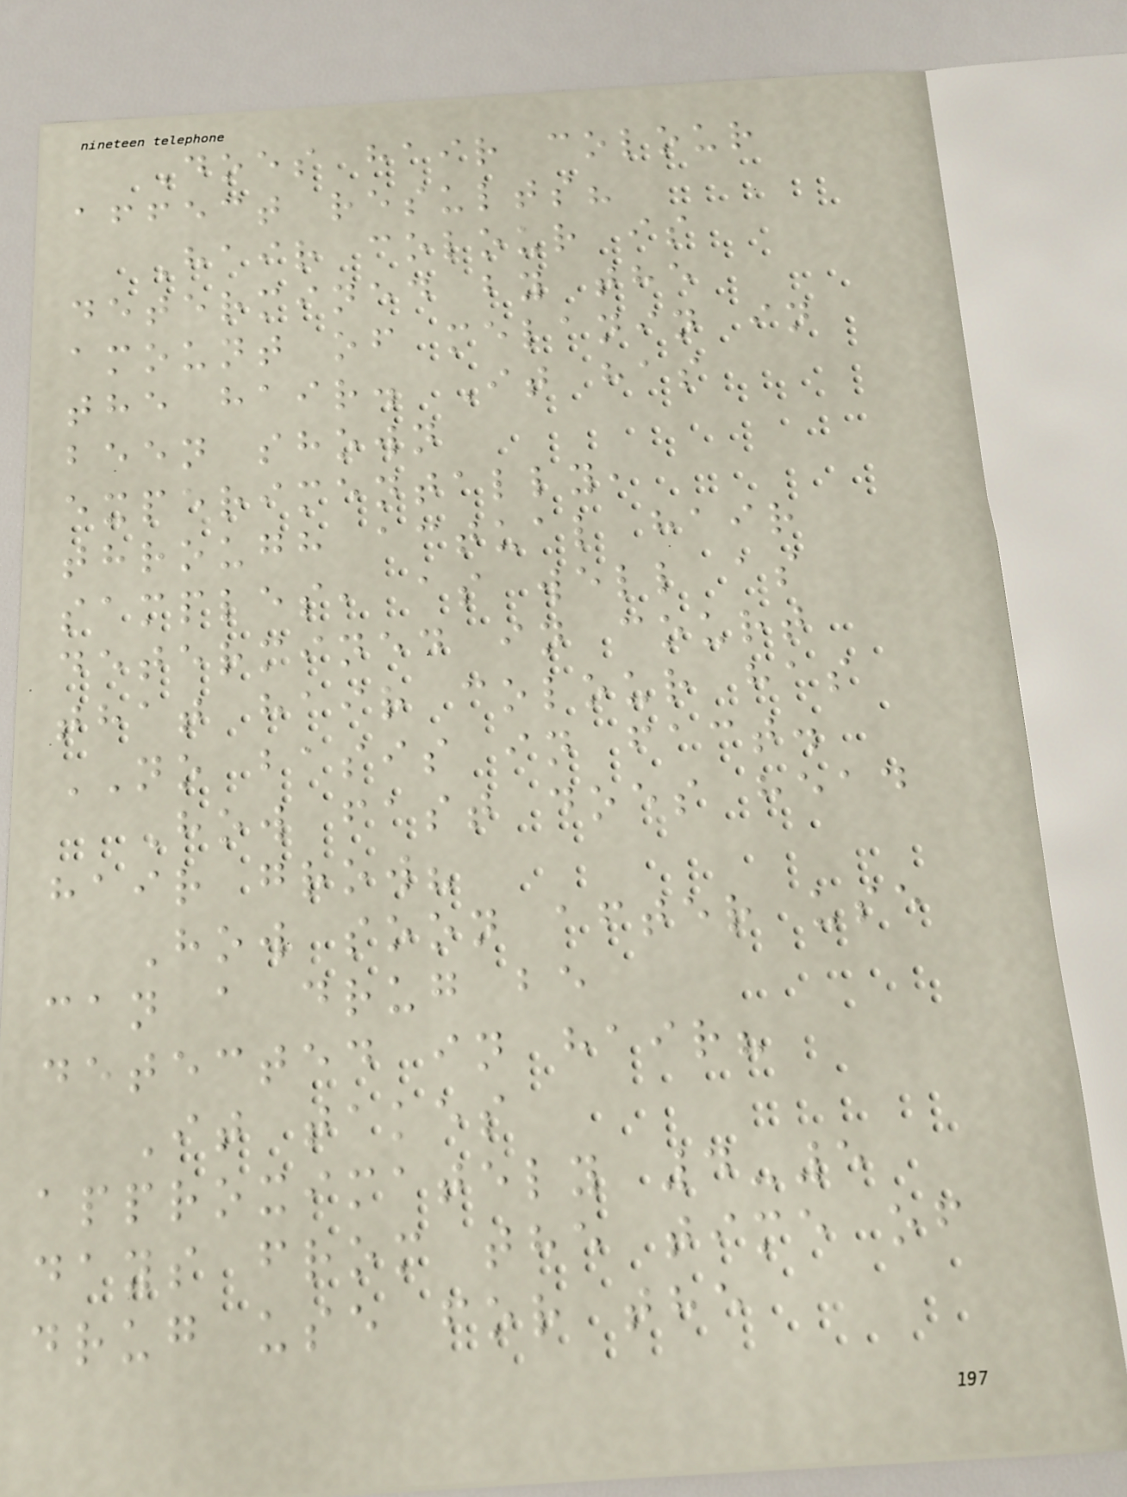Does hair colour
affect results?
Hair colour is
determined by the
amount of melanin in
the hair. It has
been shown
experimentally,
through actual hair
samples, as well as
determined in court
that hair colour has
NO basis in fact.
How fast does head
hair grow?
How soon after use
can a drug be
detected in hair?
It takes
approximately 4-5
days from the time of
drug use for the
